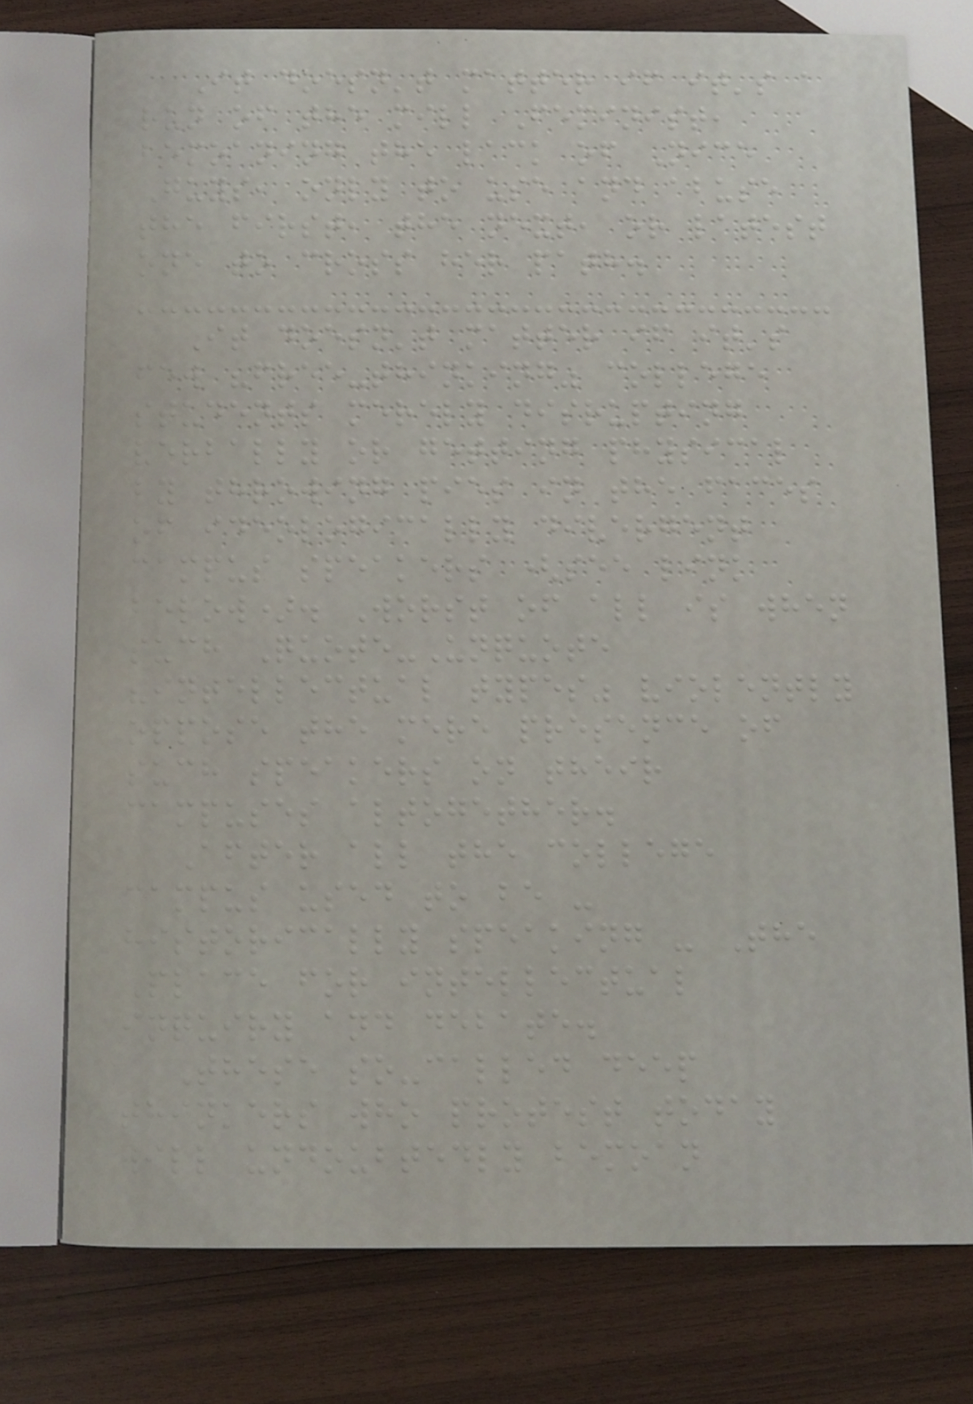It doesn't matter if it's a
run of the mill Feminist,
bemoaning the lack of Nice
Guys, only to use and abuse
the first, the next, or latest
one to cross her path.
It doesn't matter if it's
few "free-thinking" college
students merely disrupting
verbally or getting physical
by throwing pies in the faces
of ideologically divergent
campus speakers (see link
below). Worst of all is when
such Quote-Unquote
"intellectual types" violently
oppose the mere presence of
such speakers on their
campuses altogether.
After all the college
campus used to be -
historically speaking - The
Place for intellectual
inquiry and debate.
These so-called deep
thinkers who protest today
will undoubtedly bemoan
